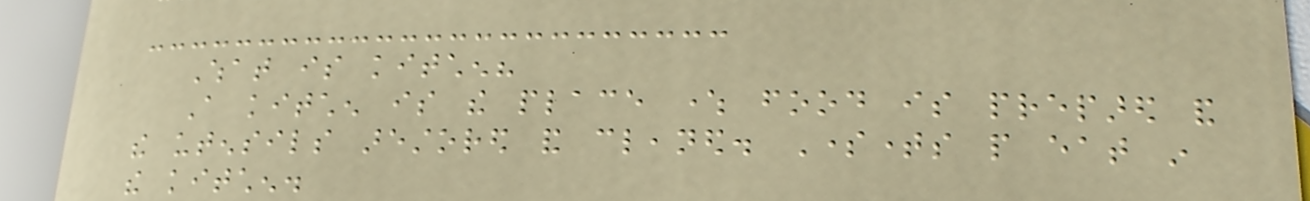What is kitchen?
A kitchen is the place where food is prepared and
the utensils arestored and cleaned. Sometimes people eat in
the kitchen.
